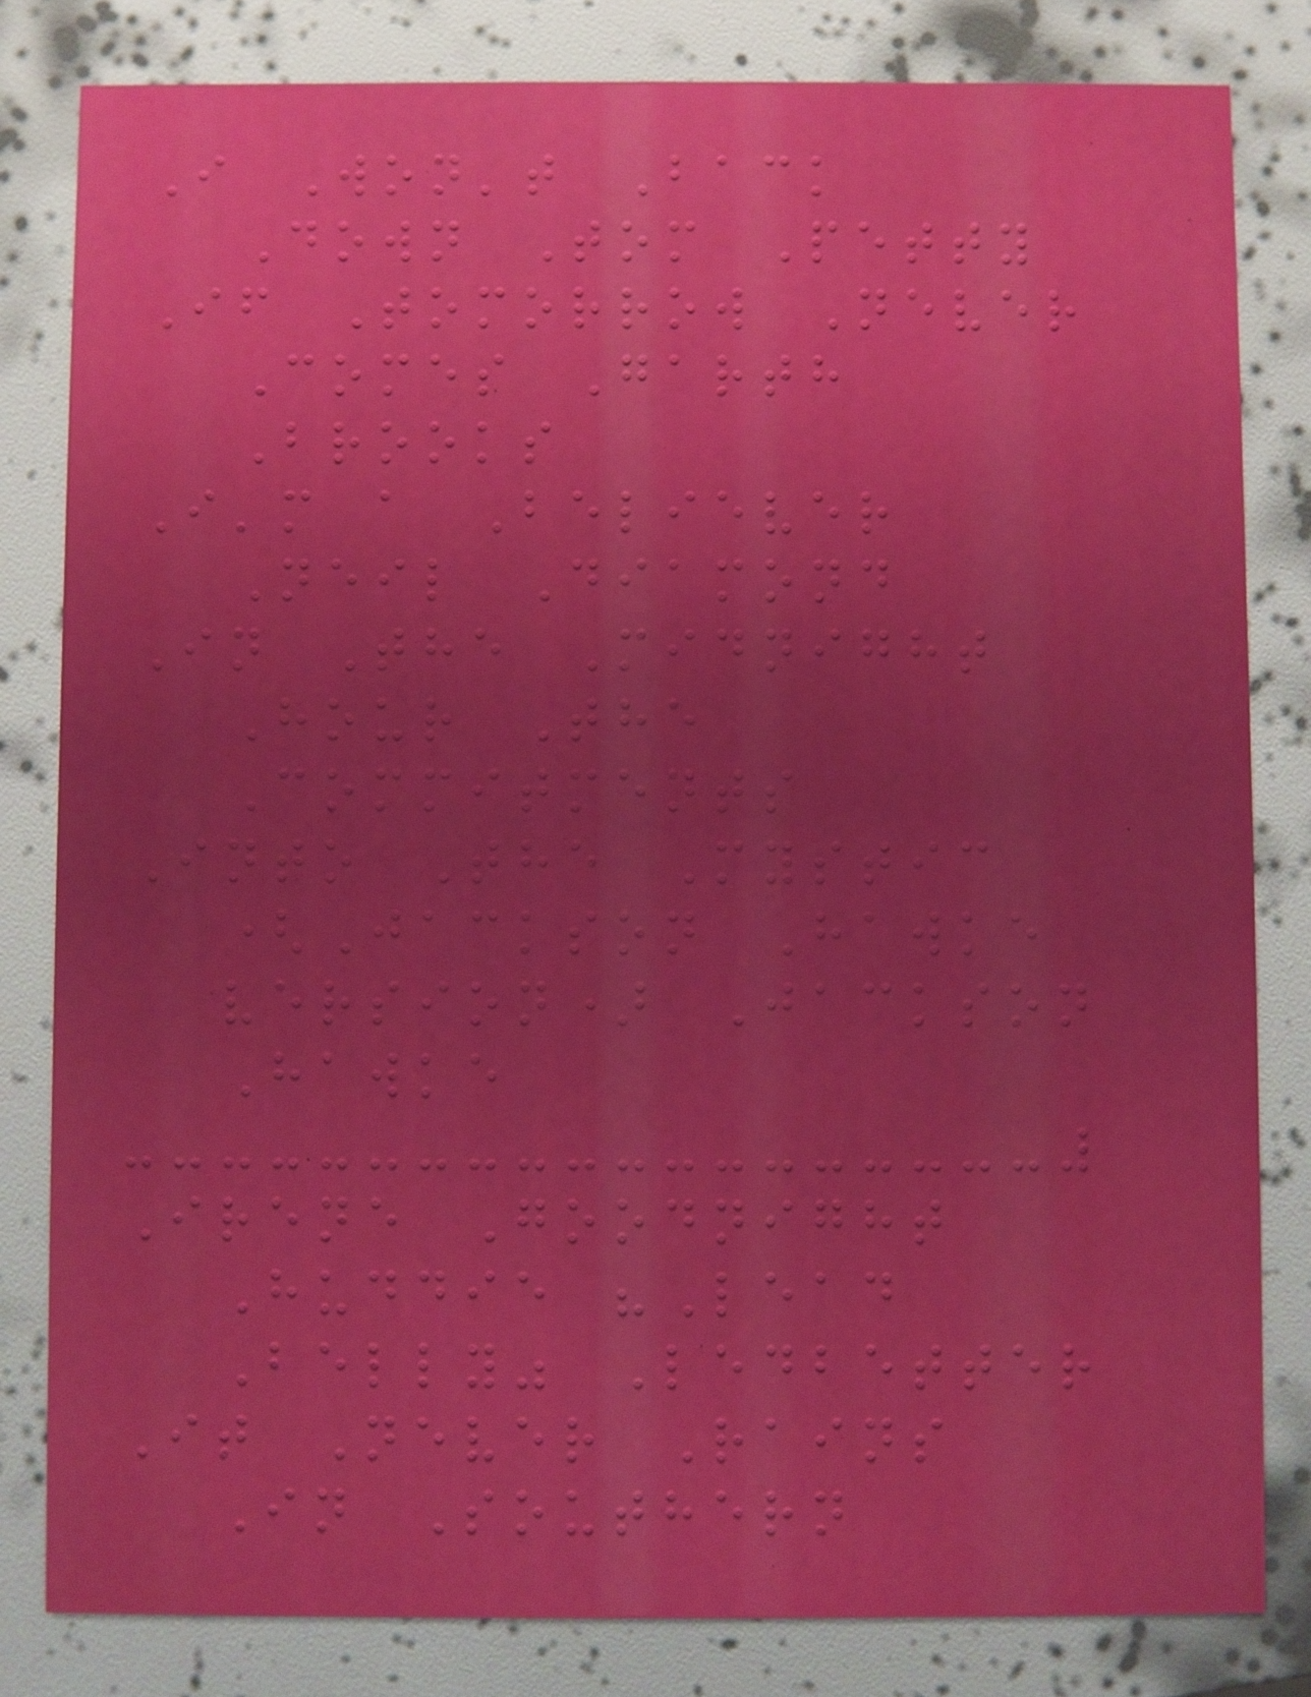I Won't Back
Down Tom Petty
If Tomorrow Never
Comes Garth
Brooks
I'm a Believer
Neil Diamond
In The Midnight
Hour The
Commitments
Into The Mystic
(Jackson Hawke
version) Jackson
Hawke
Irene Goodnight
Huddie "Lead
Belly" Ledbetter
It Never Rains
In Southern
